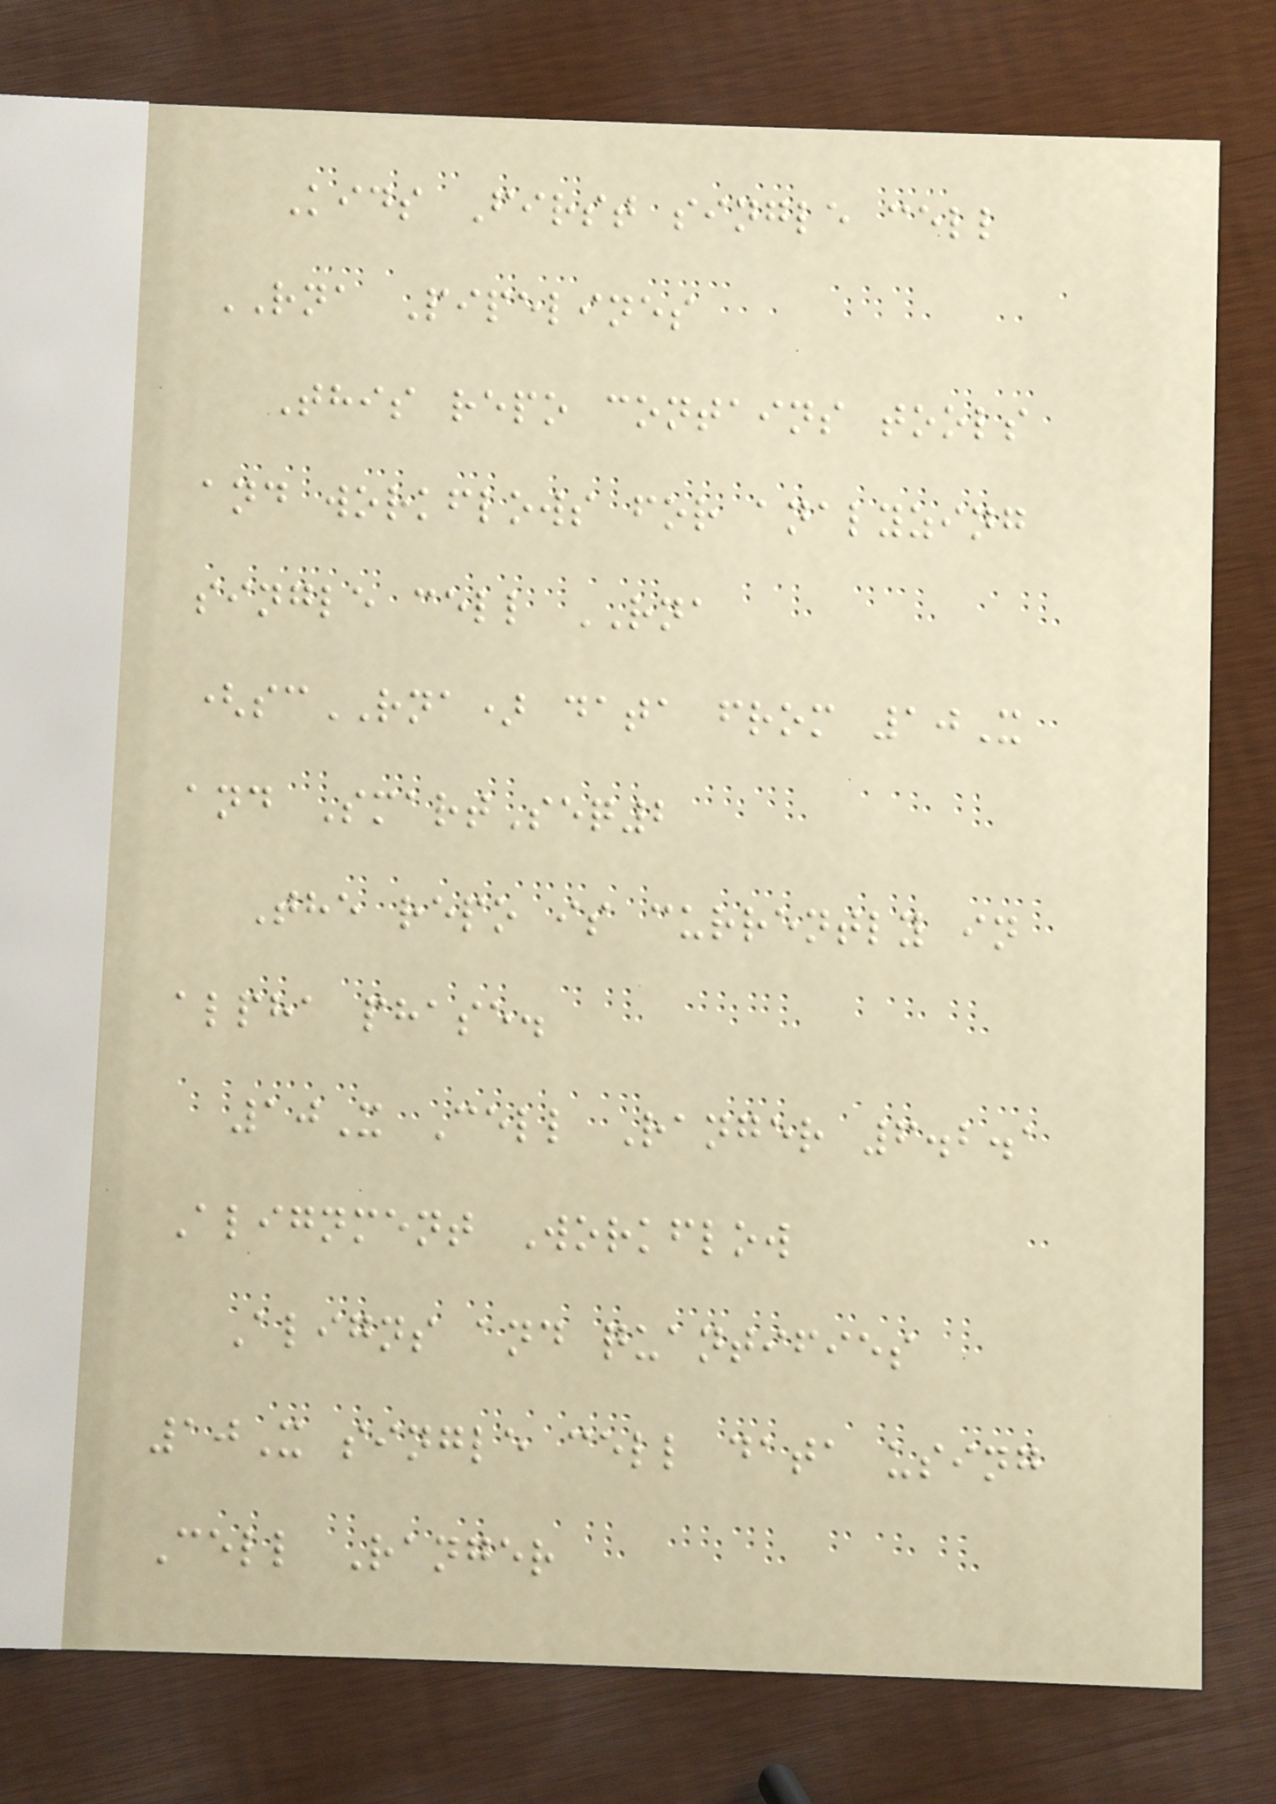Kids First single cell
RNA Pipelines
This repo contains tools
and workflows for analyzing
single cell RNA
(scRNA) data from 10X
and SmartSeq2
The repo is currently in
alpha phase.
10X Cell Ranger 6.2.1
Alignment Workflow
Aligns and quantifies
10X single cell data using
Cell Ranger
